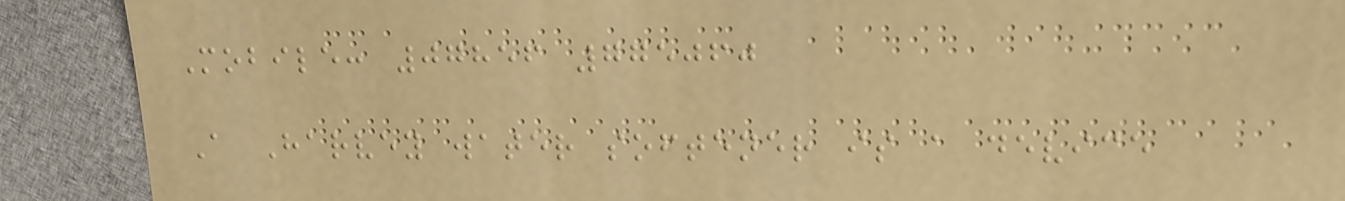Mobile: 07856 775060
A Harvey water softener is a device
